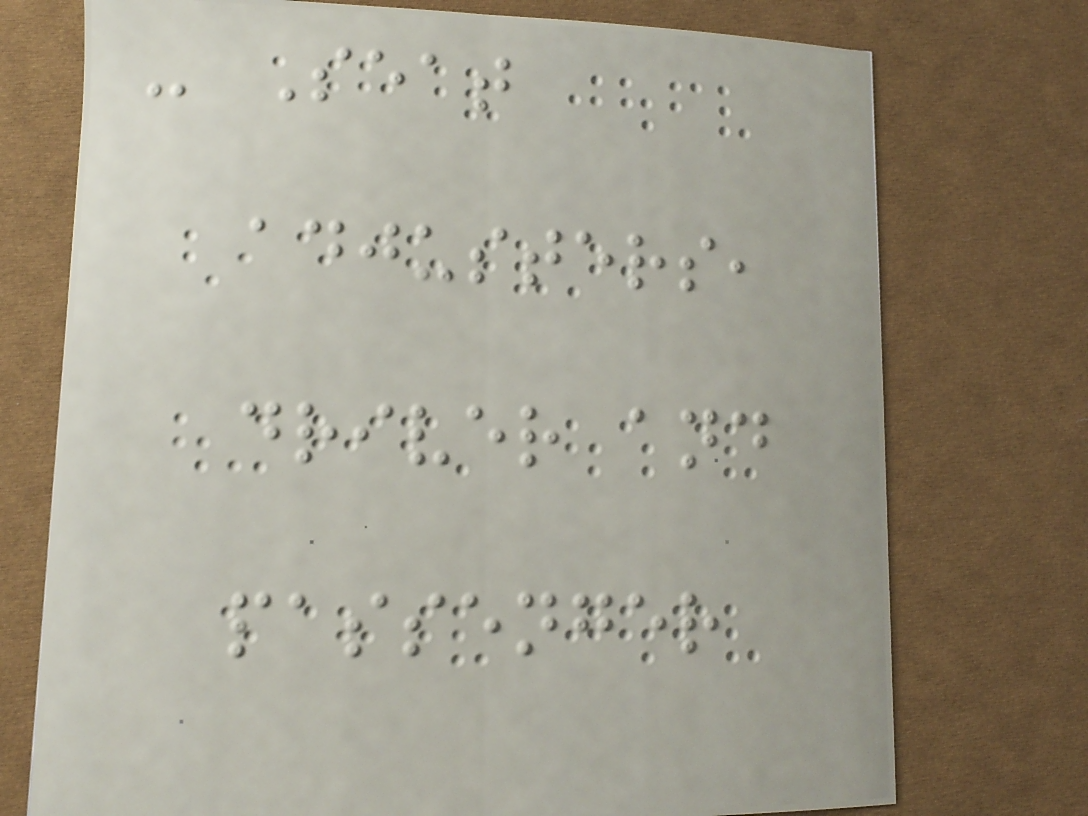- Seat
adjusters,
driver and
passenger
